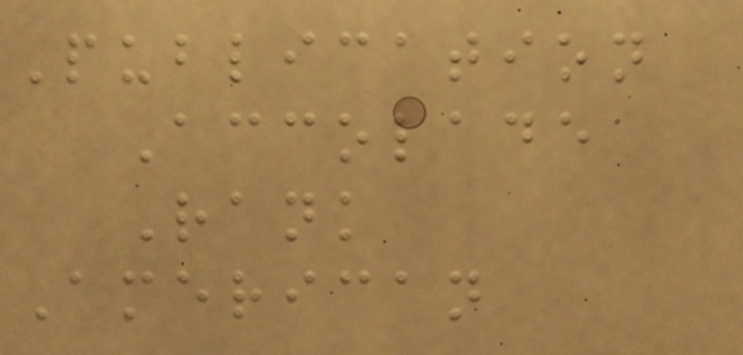Publication
Accolade
Rank
American
